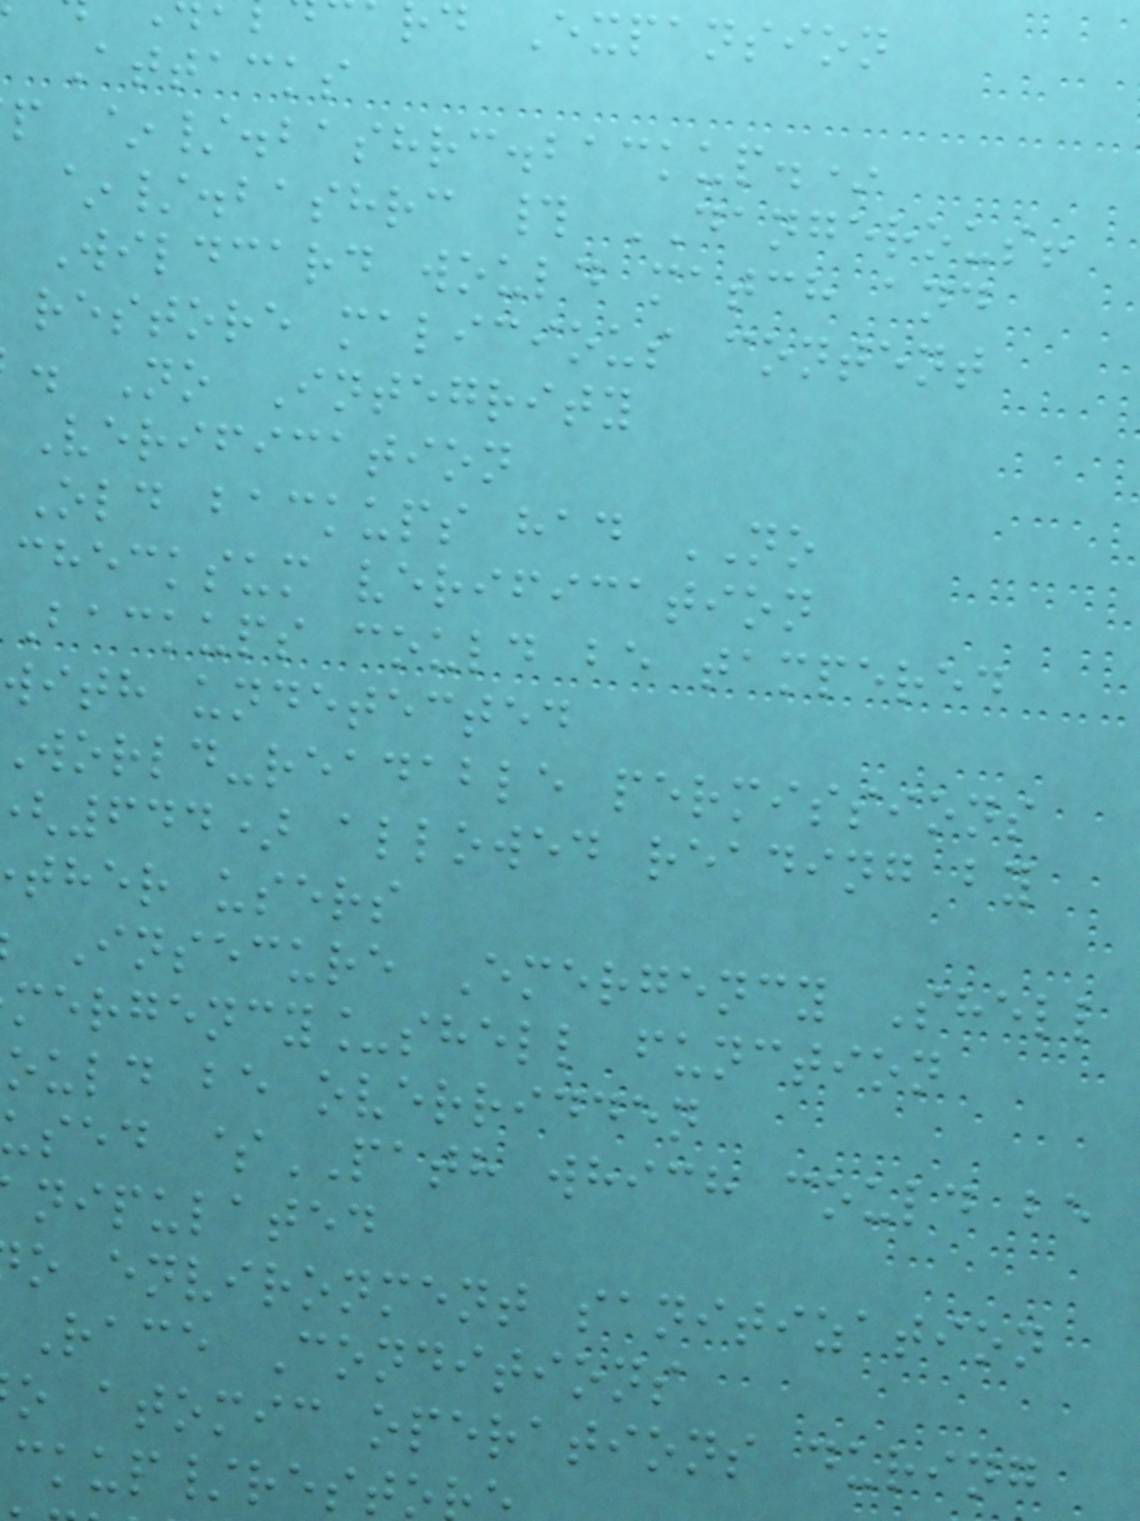d Expansion
Attacks
p ~/.bashrc.backup.*
~/.bashrc # DANGEROUS!
Wildcard would match and
restore malicious content
. No Integrity
Verification
Old backups had NO
checksum verification
Backups could be tampered
with undetected
world-readable permissions
644) allowed reading by
ther users
Insecure Emergency Shell
mergency_shell function
ould be overridden
used $PATH which could be
nipulated
o environment sanitization
Race Conditions
o atomic operations during
